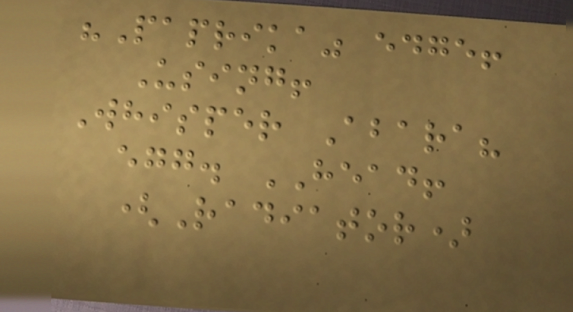"Paprika" edge!
Using!
Whisper Abara?
egg. HEAD!
(Radiator)
